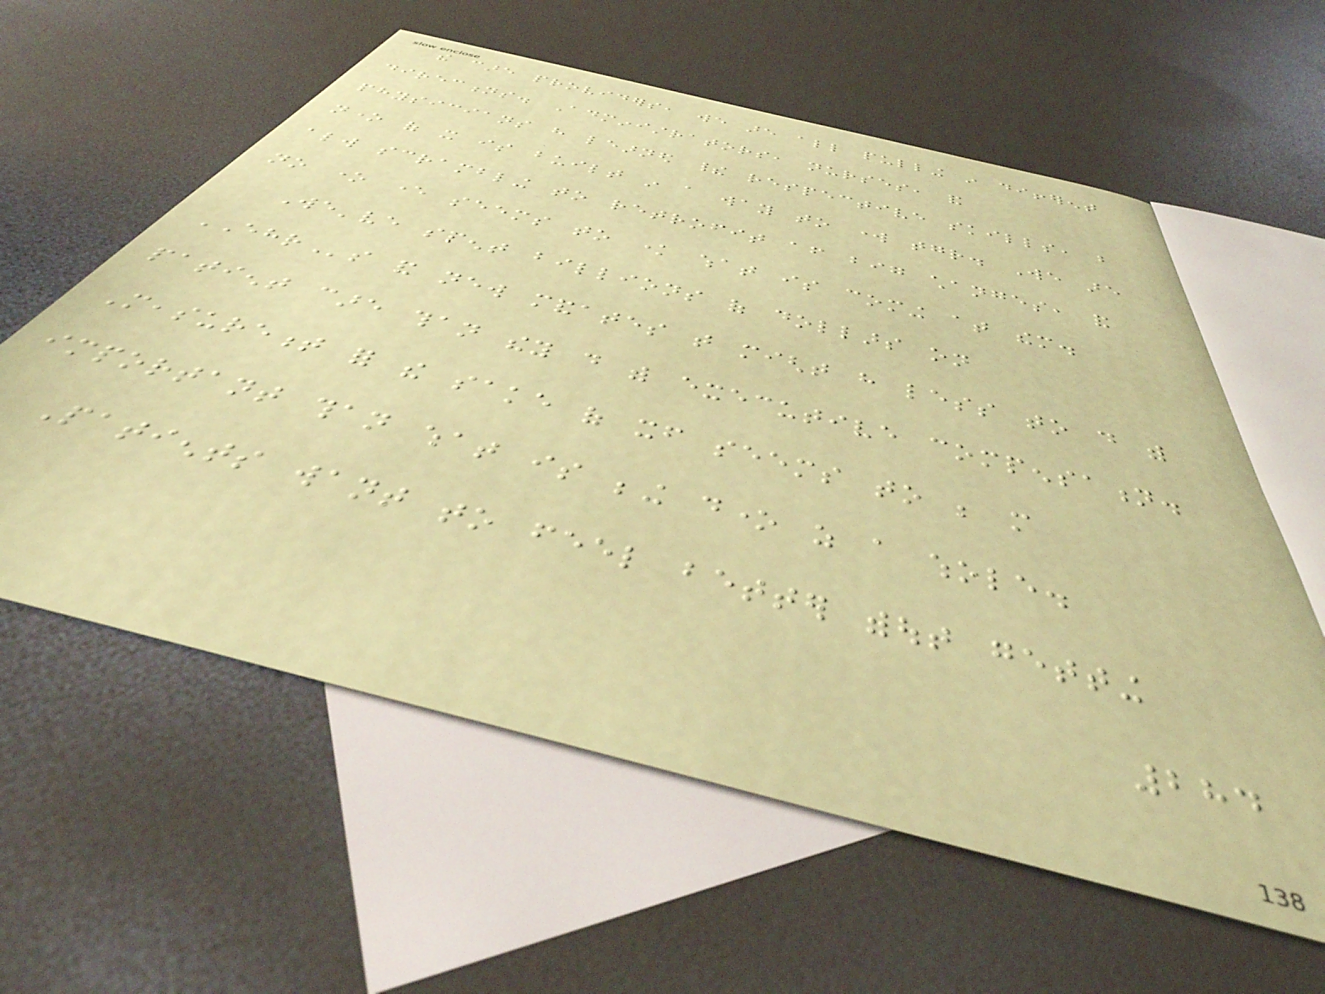the care providers, we are all pulling in different
directions. Administrators, nurses, and
physicians have learned their respective skills, but
none of it is built in a way to work together. We are
always scrambling to retrofit after big changes, and
no one ever seems to know what is coming at them.
We've spent billions of dollars on
EHRs and new mandates that might have less to do with
patient care than they do with executive compensation.
Measurement for the sake of itself seems to be more
important than what is being done as a whole.
Patients want to feel better without getting
284
